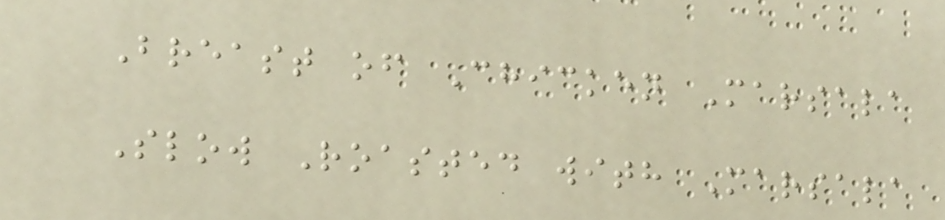Breast of Chicken Marsala
Slow Roasted with Marsala
